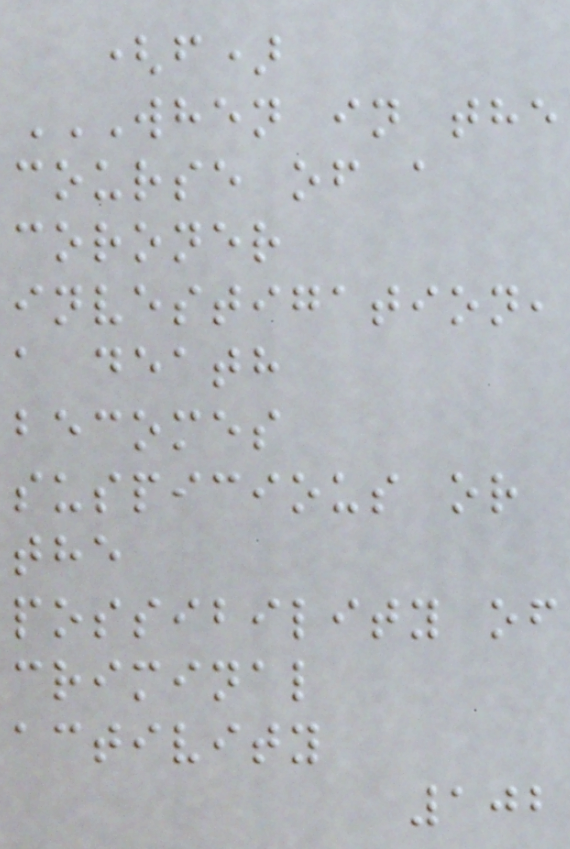(f)
WHEN IN THE
COURSE OF A
CORONER
INVESTIGATION,
A DEATH
BECOMES
SUSPICIOUS OR
THE
POSSIBILITY OF
CRIMINAL
ACTIVITY
102
